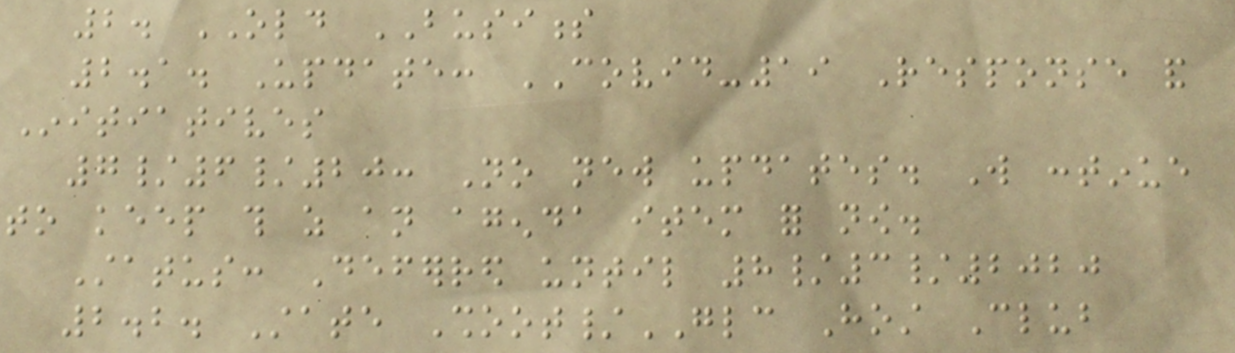2. OLD BUSINESS
2.1. Update: COVID-19 Response and
Initiatives
7/6/20: No new updates. Will continue
to keep this as an agenda item for now.
Status: Deferred until 8/3/2020
2.2. State Shoot/GLC Host Club
